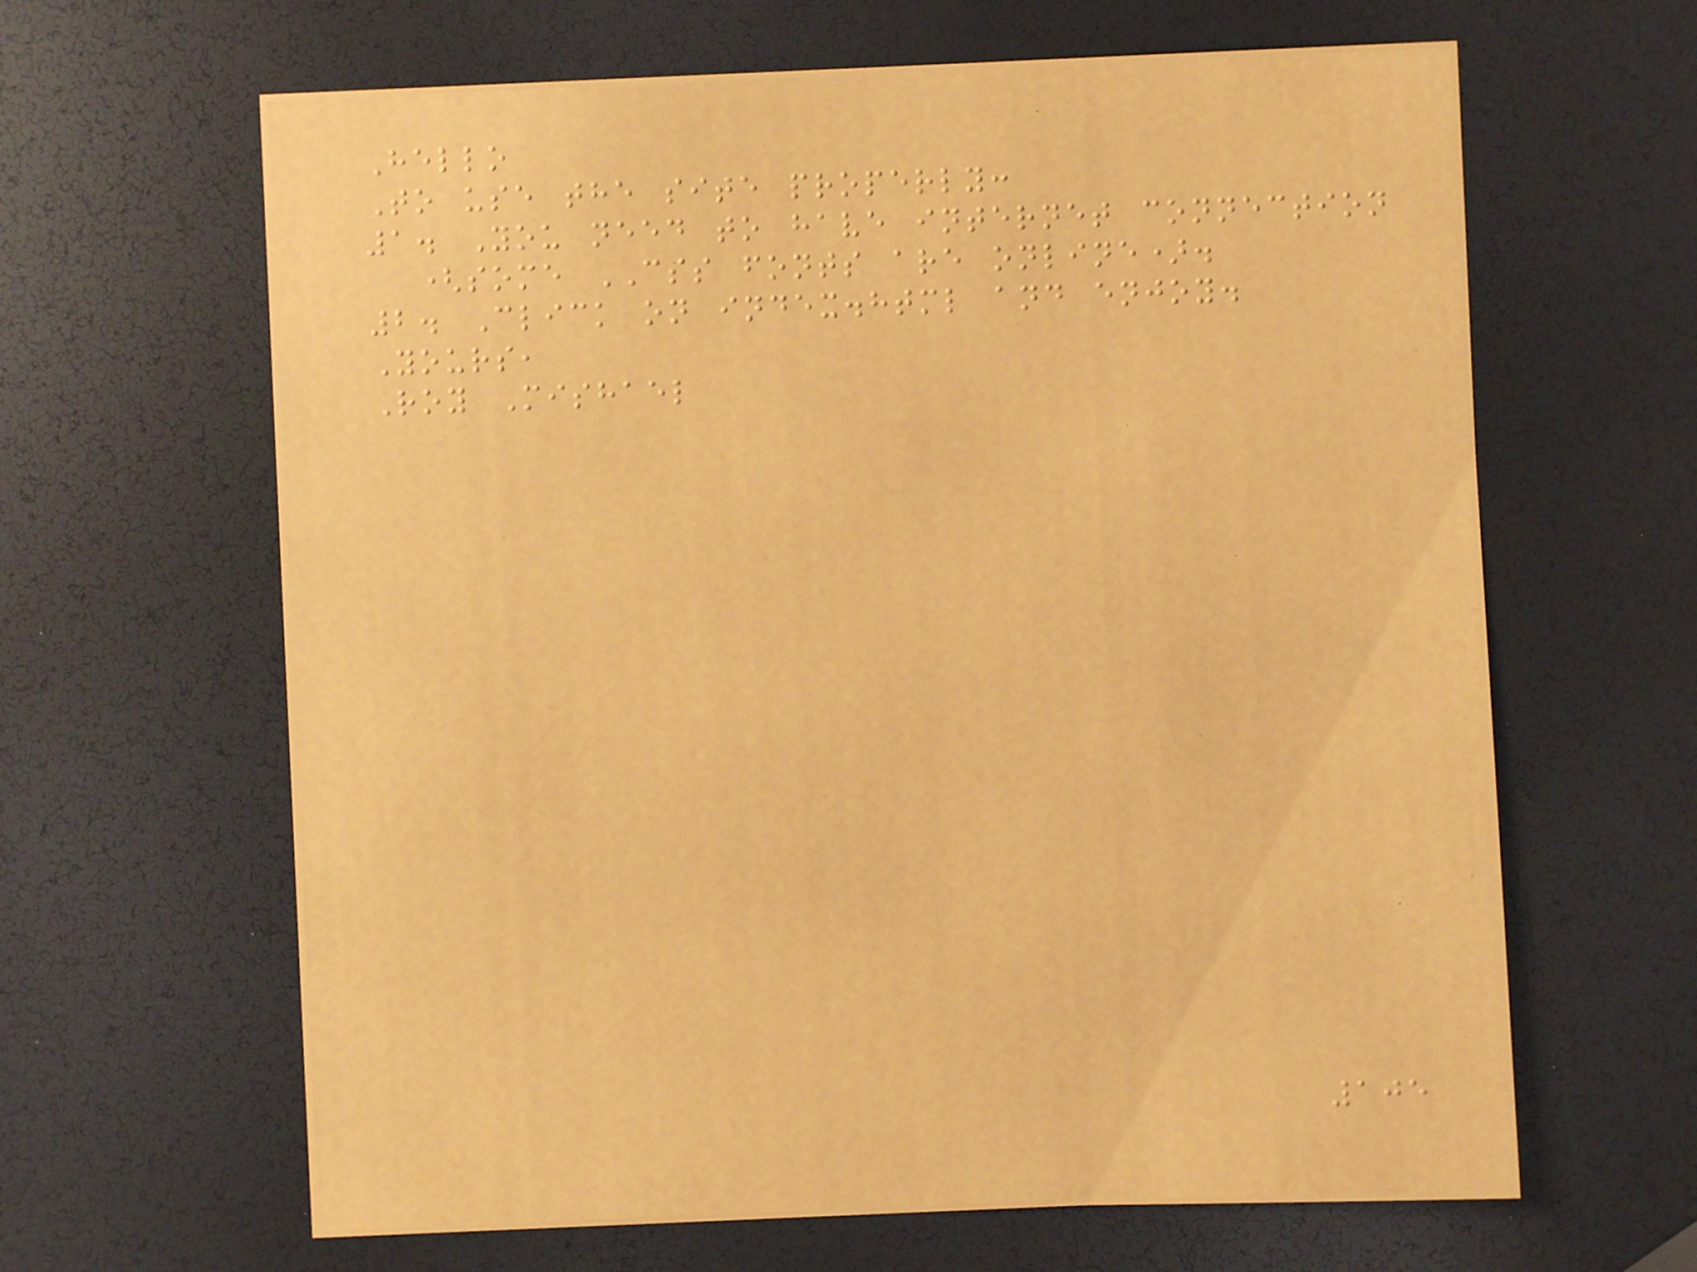Hello
To use the site properly:
1. You need to have internet connection
(some CSS fonts are online).
2. Click on index.html and enjoy.
Yours,
Roy Mishael
105
